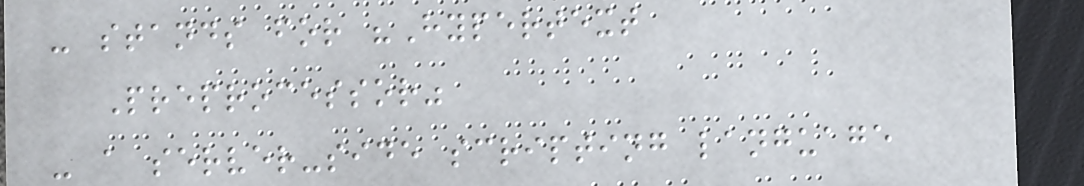- stands for "Hypertext
Preprocessor"
- a server-side scripting language
